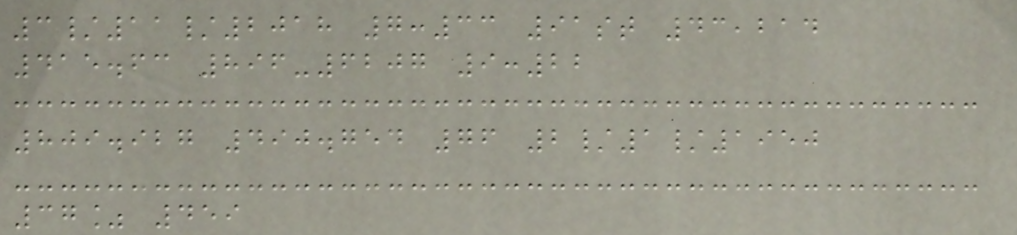3/11/2018 7:33 91st 43,214
415.63 896-6207 9:22
809.927 490.754 76 2/1/1950
37% 459
